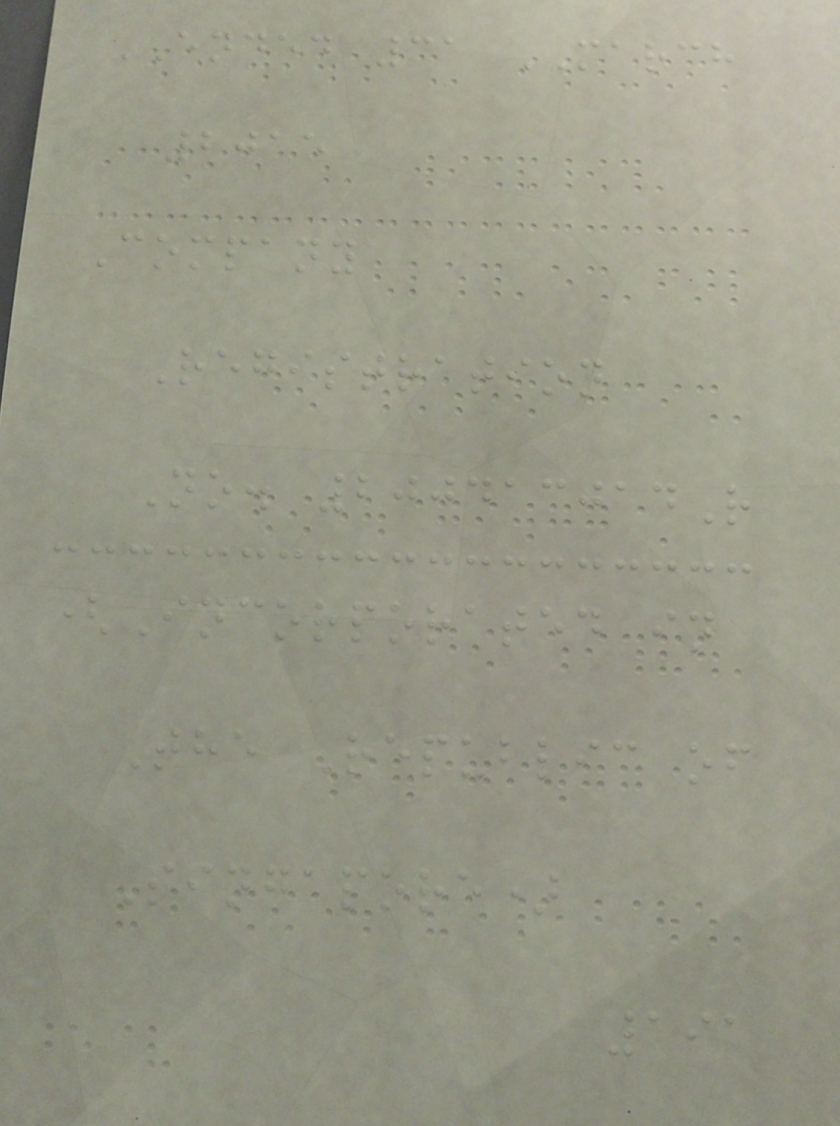ENDED 31 MARCH
2015
Company
Registration
No. 200413014R
(Incorporated in
The Republic of
Singapore)
191
